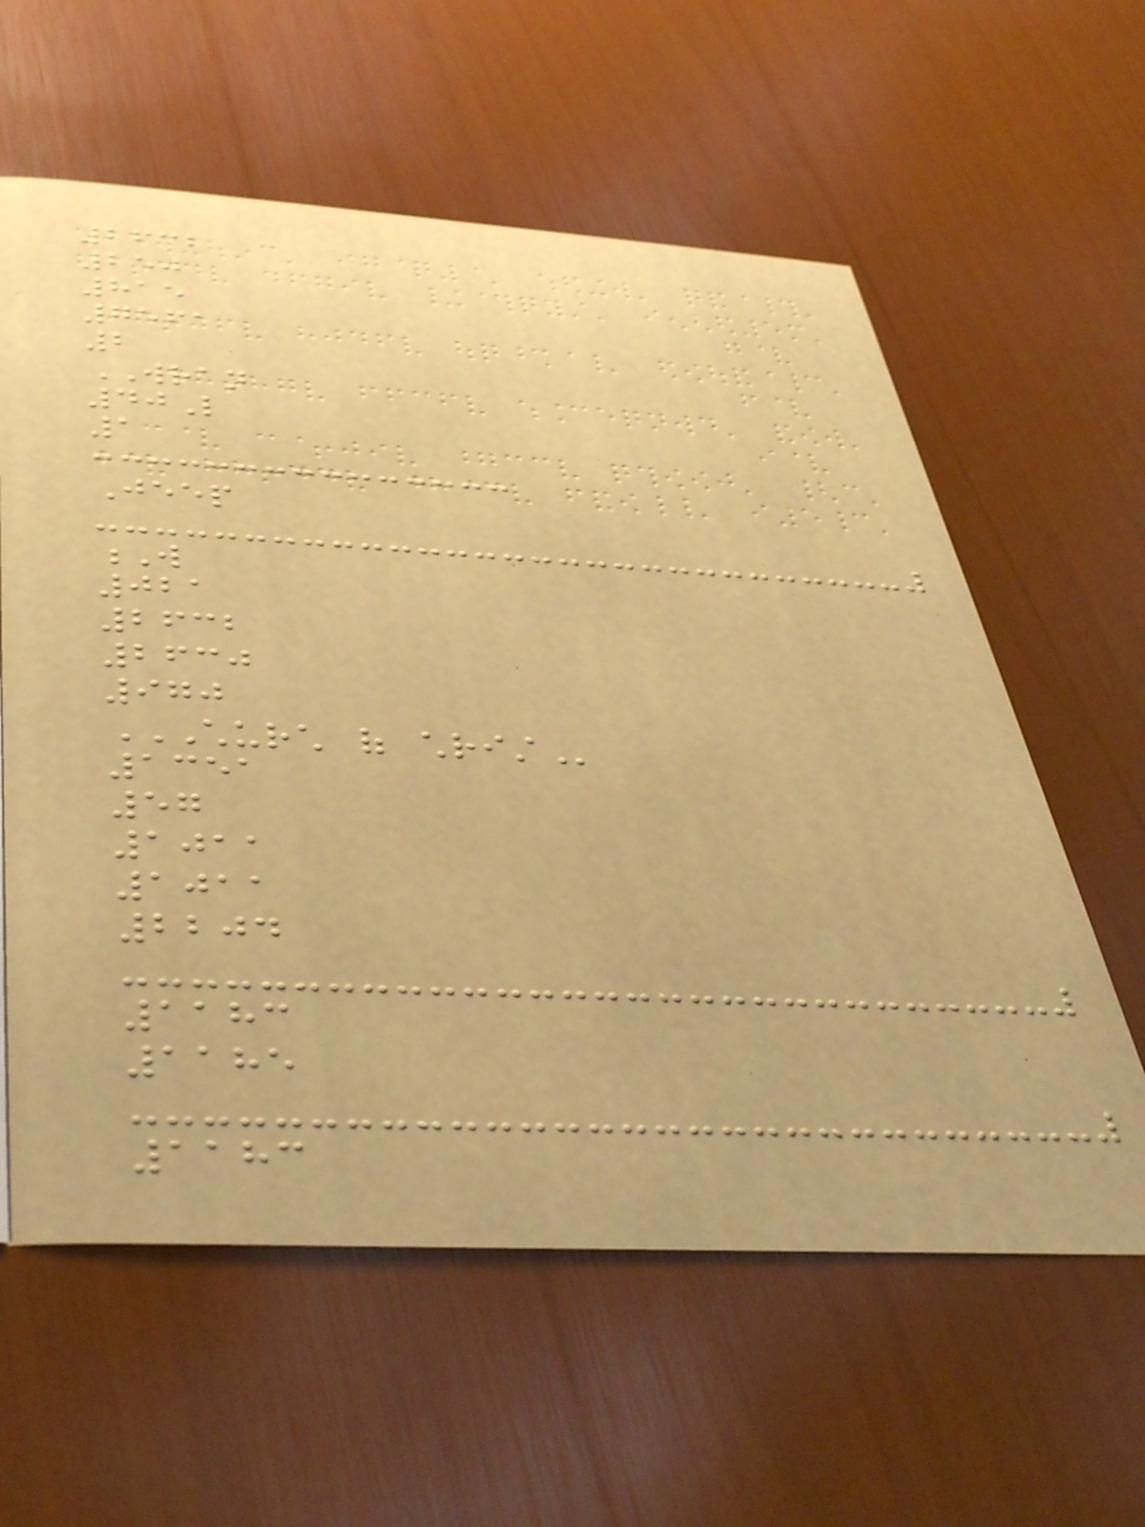2632
250
815
7561
2
WRAN
40L
1
Jeep
W
021
2632
2630
970
CHURCH OF CHRIST
1351
57
1011
1011
2204
1183
1185
1183
